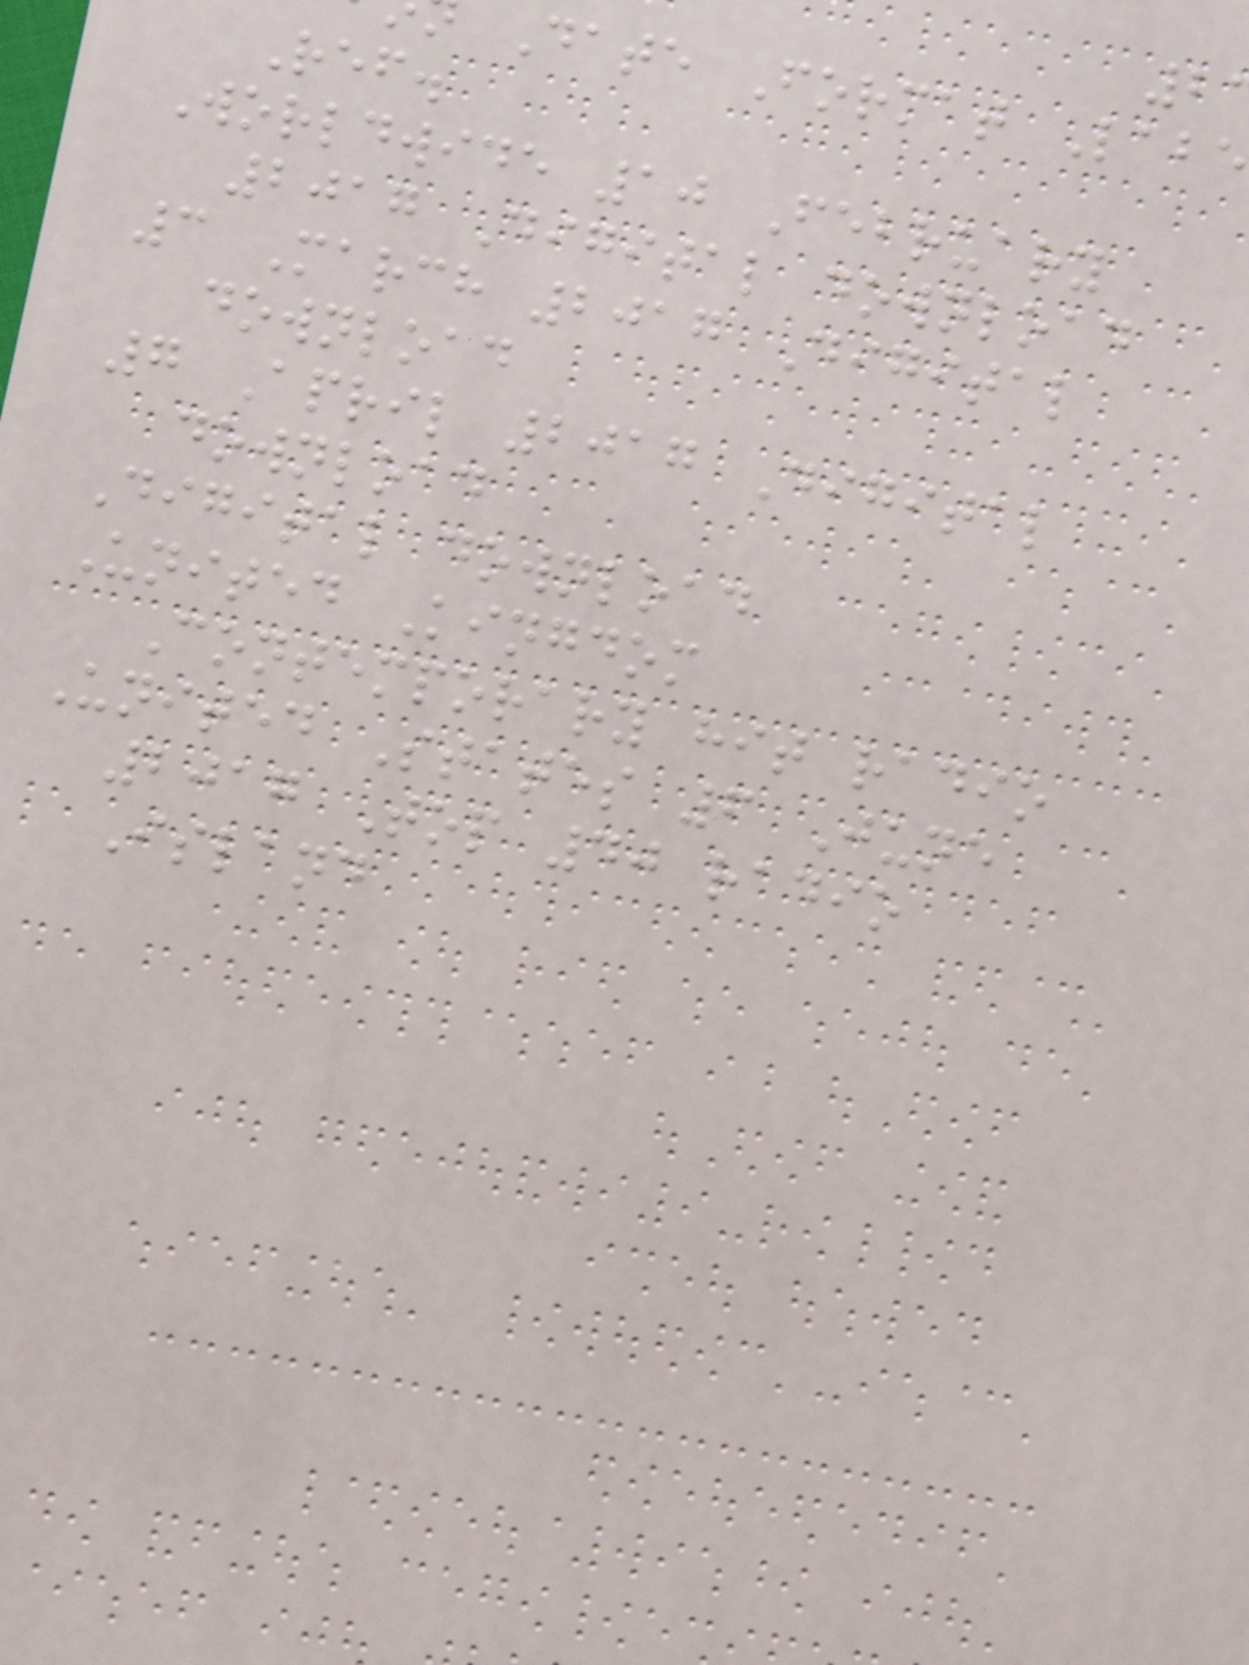Date Format Labe
Ref.
Worldwide 10 February
2017 Digital download
3 March 2017 Digital
download
7 April 2017 Digital
download
Digital download
United Kingdom
Contemporary hit radio
United States 6 June
2017 Top 40 radio
Island
